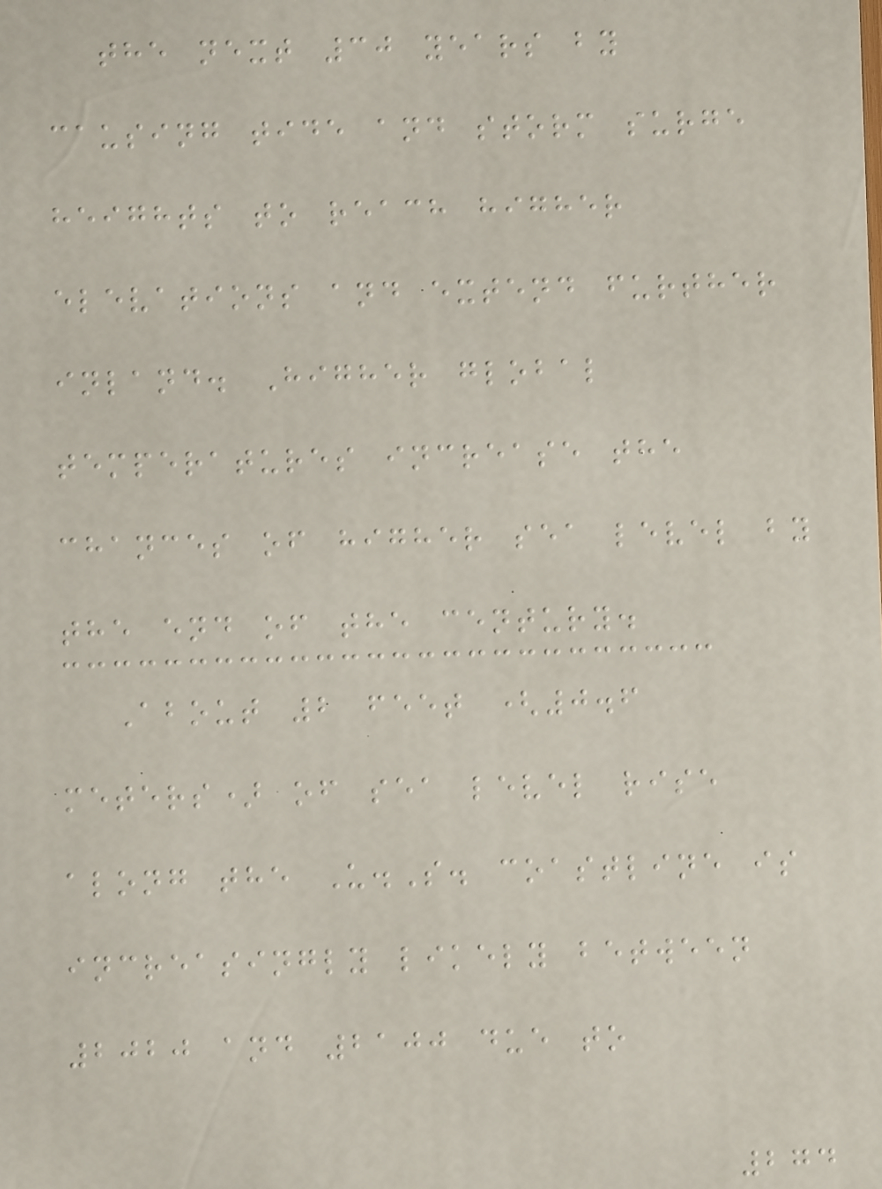the next 30 years by
causing tide and storm surge
heights to reach higher
elevations and extend further
inland. Higher global
temperatures increase the
chances of higher sea level by
the end of the century.
About 2 feet (0.6
meters) of sea level rise
along the U.S. coastline is
increasingly likely between
2020 and 2100 due to
274
